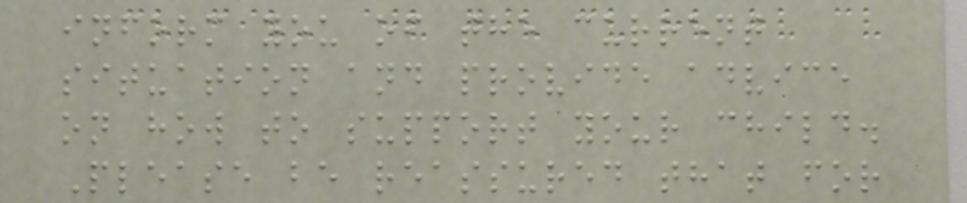inform you of the current
situation and provide advice
on how to support your child.
Please be reassured that for
